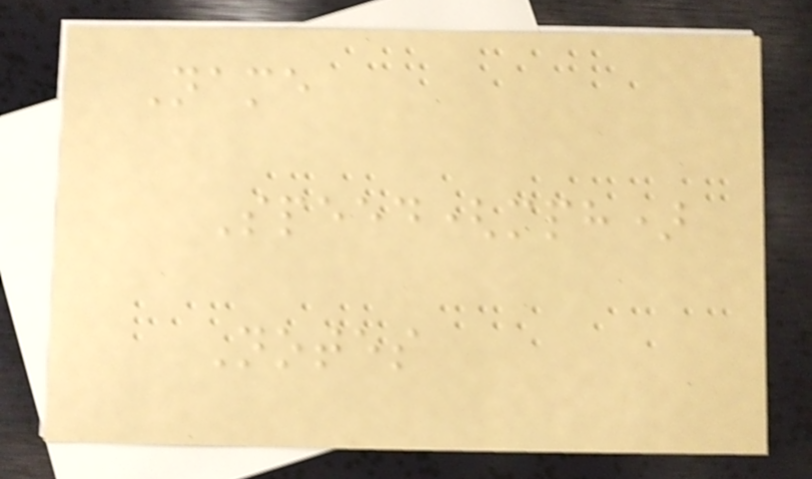Name
Speed(mph)
Notes
